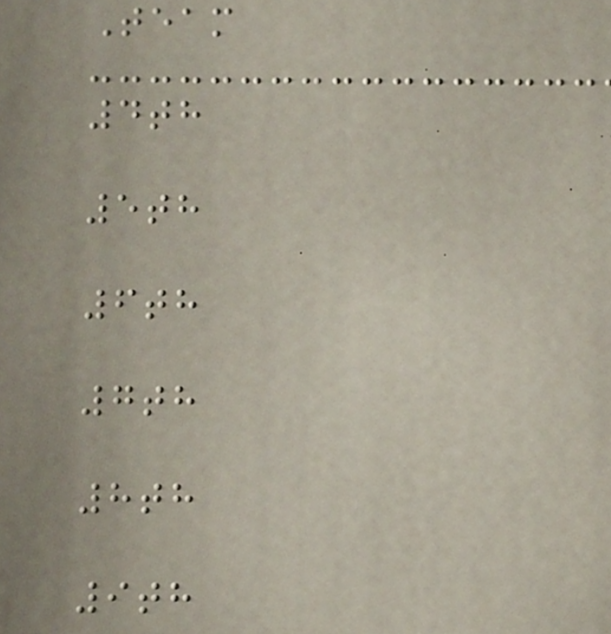Team
4th
5th
6th
7th
8th
9th
